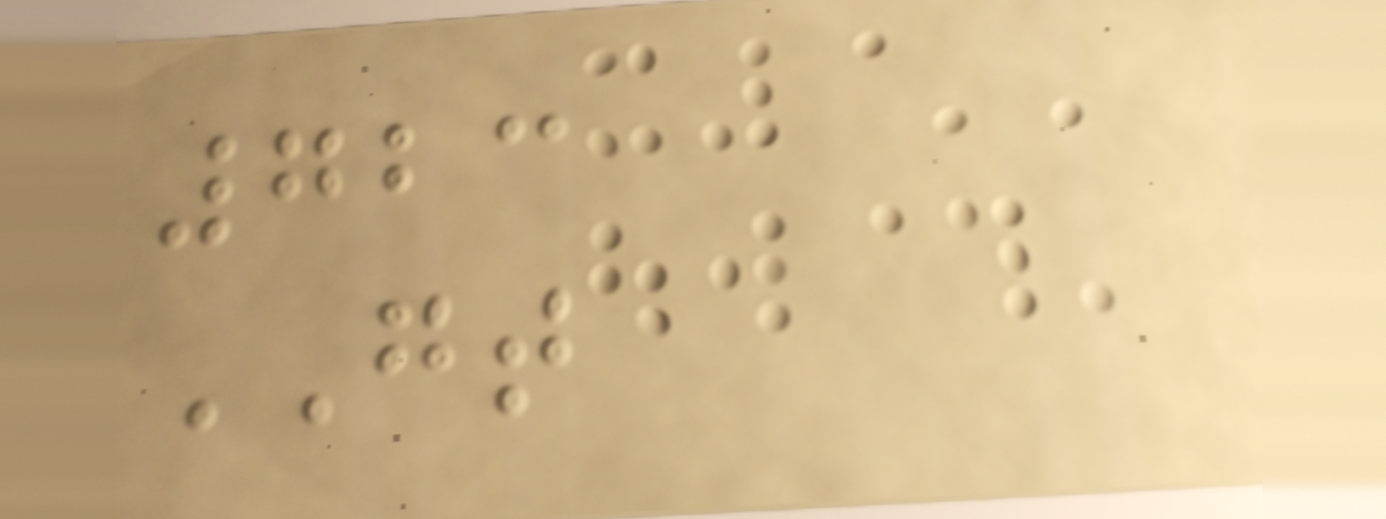723
GT
